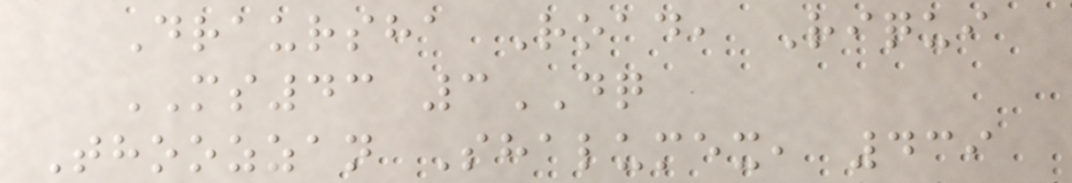Draursha Road, Riqui
MS43 3DQ
Thoozzan Shalumex, 439
